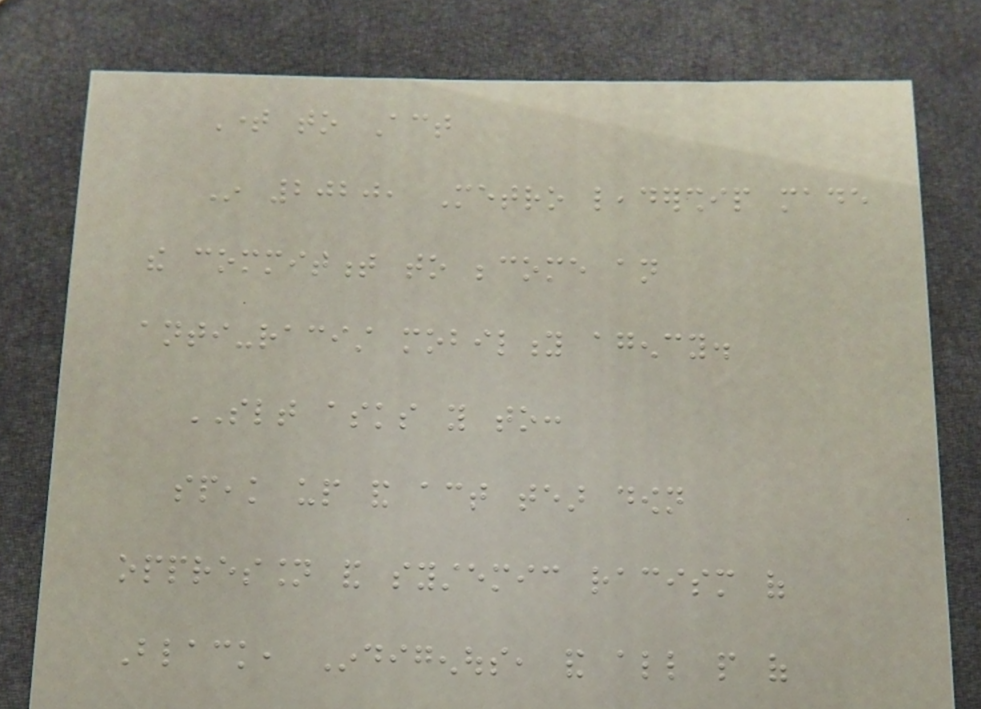Time to Act
In 2020, Metro leadership made
the commitment to become an
anti-racist mobility agency.
SLT asks you to:
speak up and act tear down
oppression and systemic racism of
Black, Indigenous, and all people of
